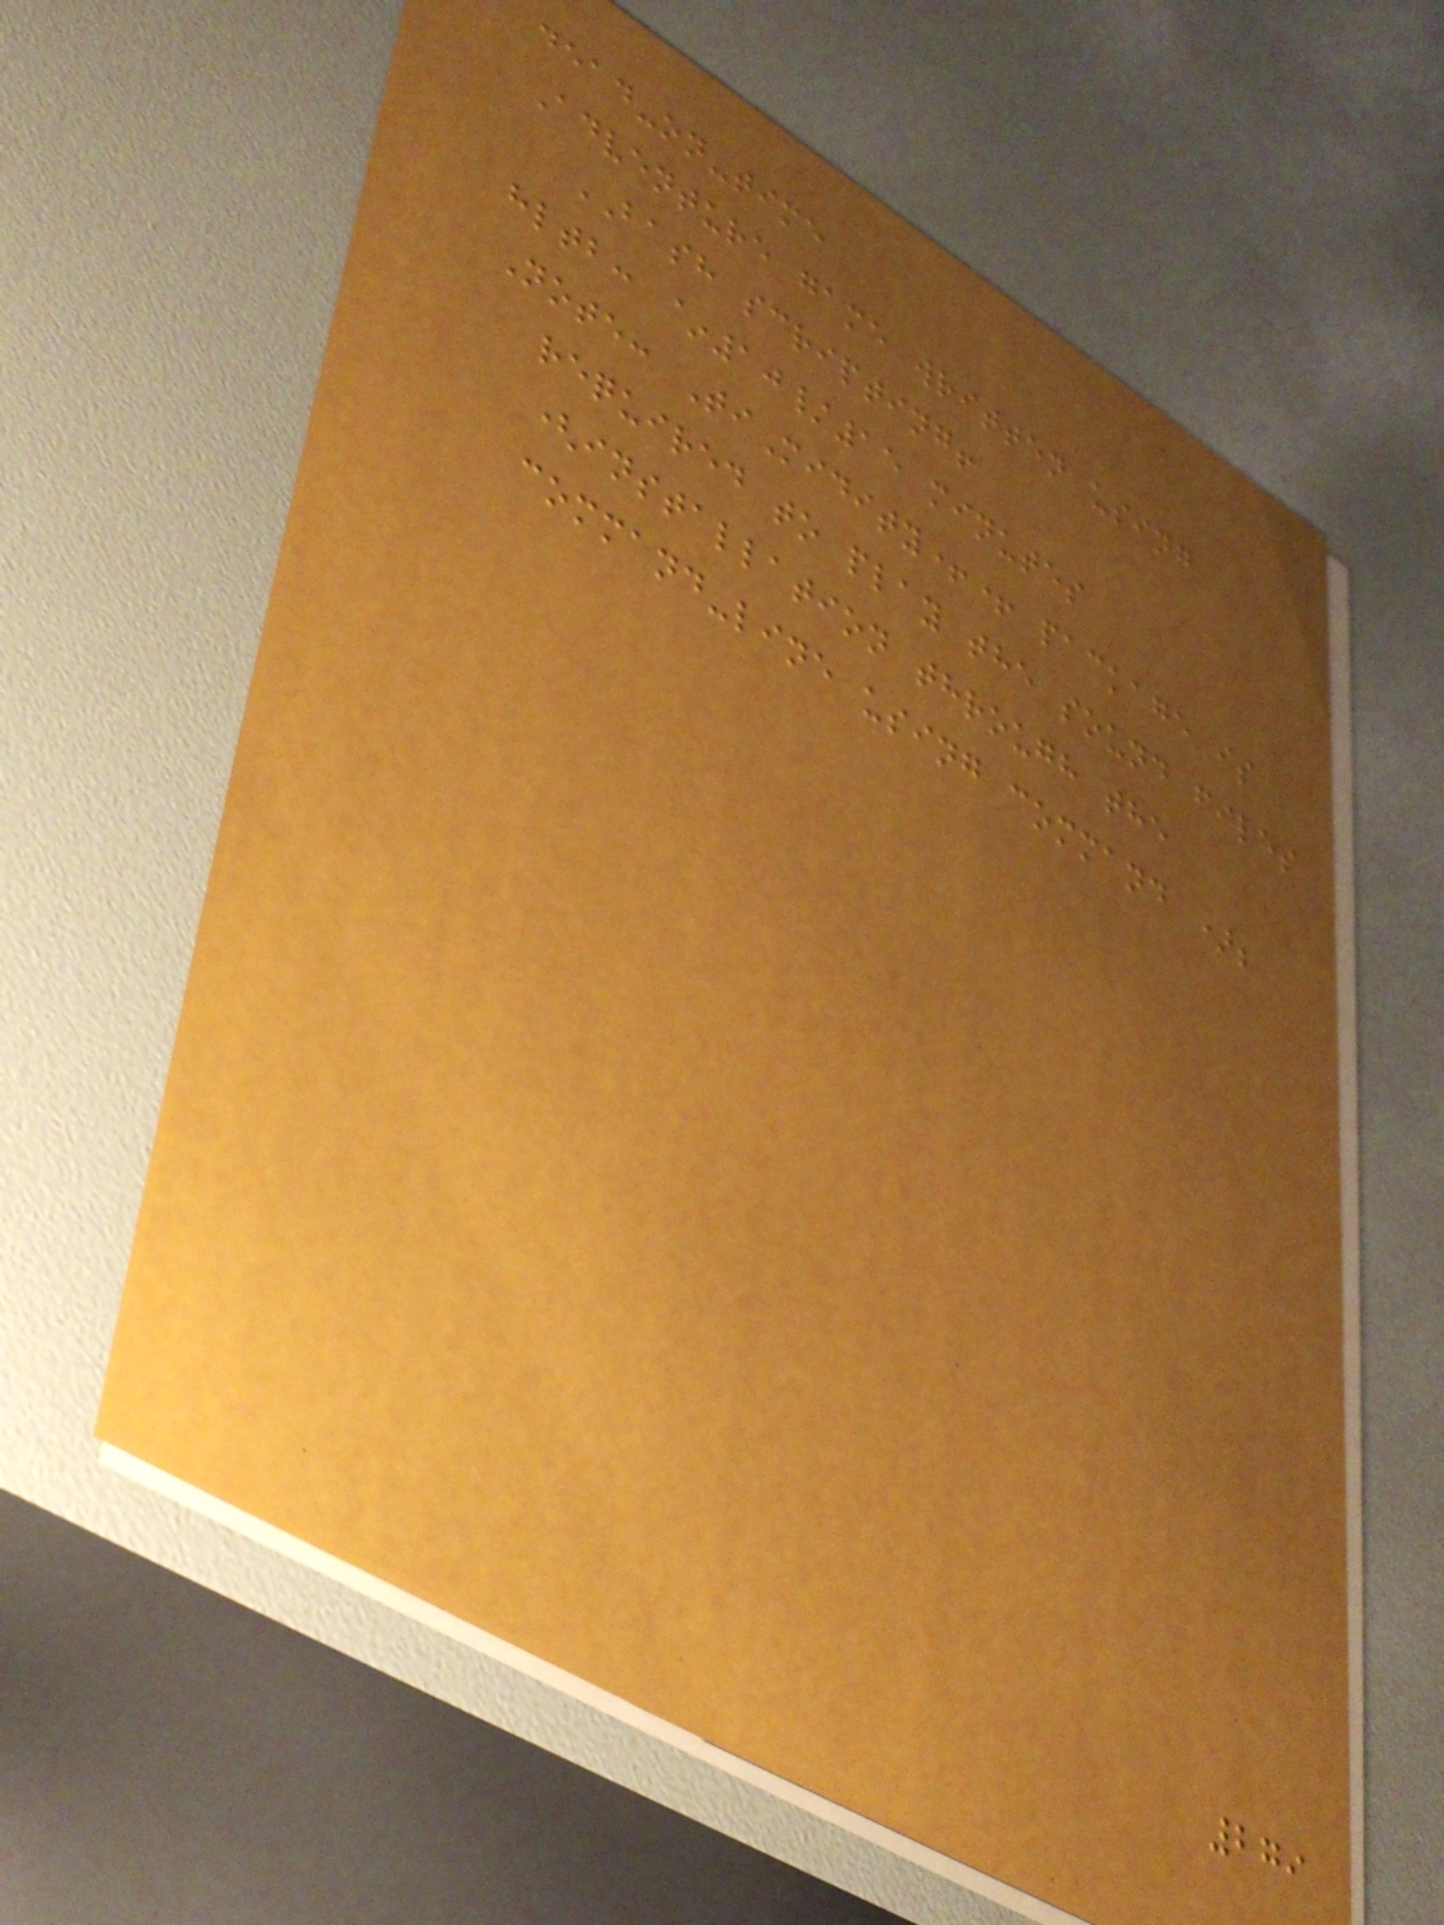dead-on-time
Adventure game written using
BASH scripting!
hltb: ~10/15 minutes
Note: TiMidity++ package is
required to play the sound files
(installation through the
command-line using command );
279
